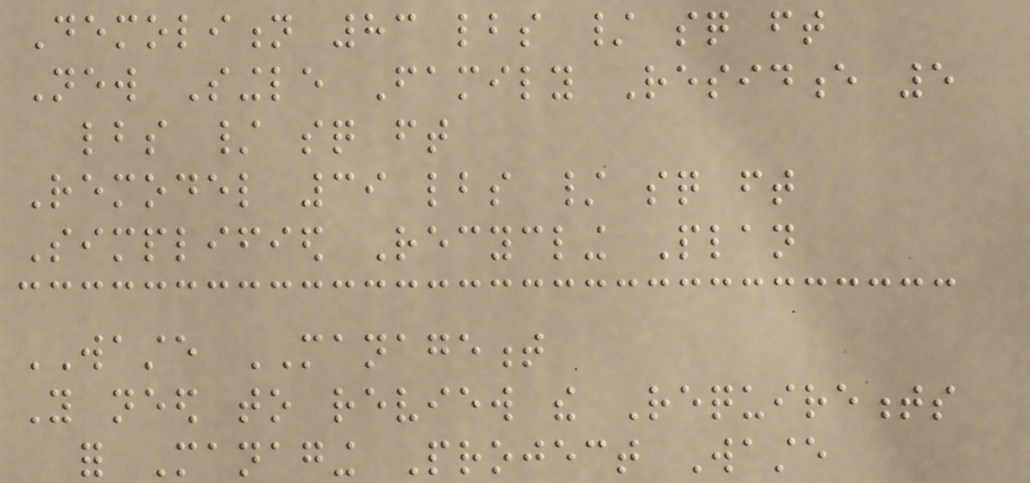Demolition 83 lbs / sq ft
New Single Family Residence 5
lbs / sq ft
Remodel 39 lbs / sq ft
Simplified Recycling Plan
WASTE MANAGEMENT
You need to review the Requirements
for Managing Project Waste
